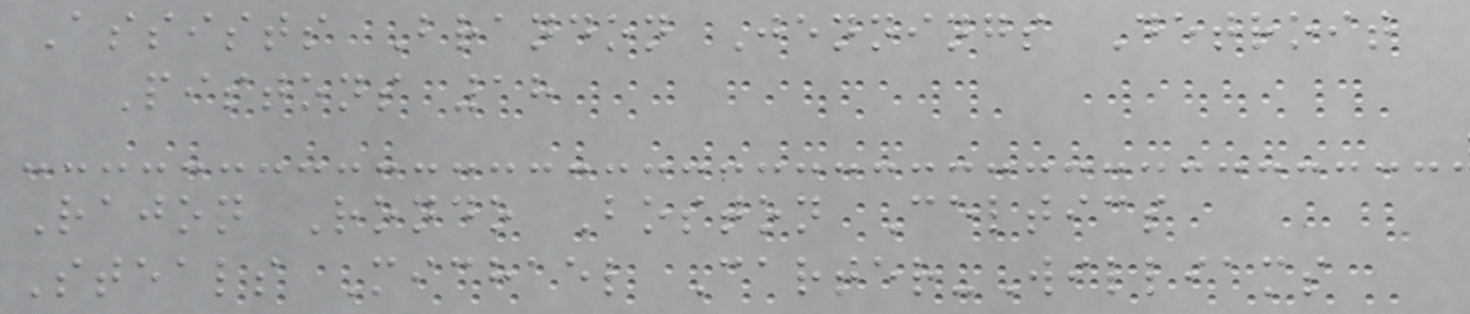Assists Brandon Jennings Detroit
Pistons 18
Rajon Rondo Boston Celtics
Steals Michael Carter-Williams
